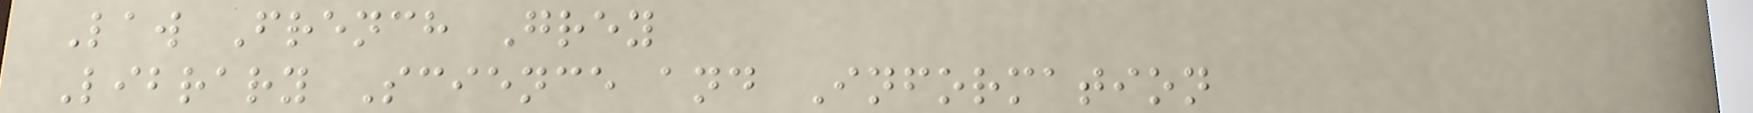Law French Grey
Library Science and Information
